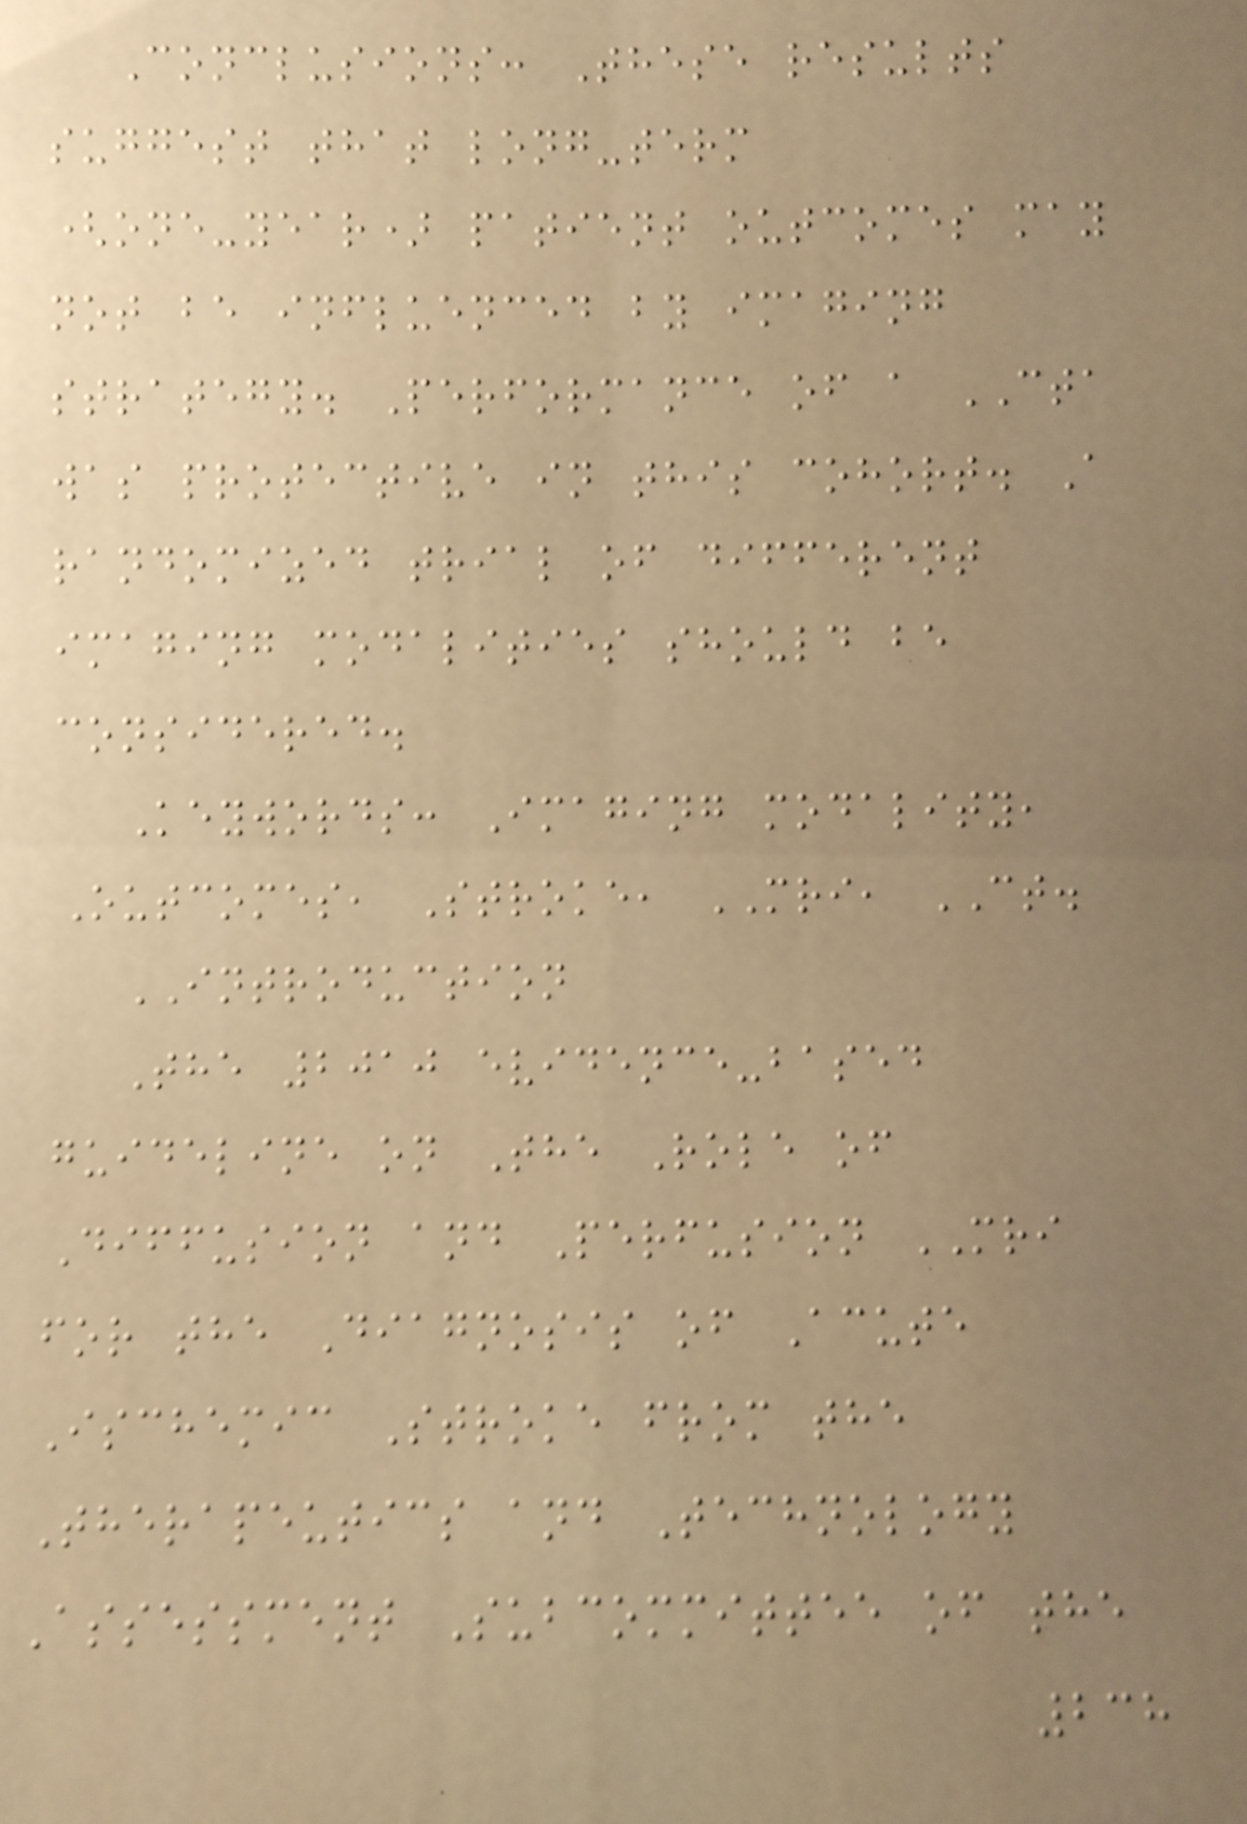Conclusions: These results
suggest that long-term
(one-year) patient outcomes may
not be influenced by imaging
strategy. Performance of a CTA
was protective in this cohort. A
randomized trial of different
imaging modalities should be
considered.
Keywords: Imaging modality,
Outcomes, Stroke, MRI, CT.
INTRODUCTION
The 2010 evidence-based
guideline on The Role of
Diffusion and Perfusion MRI
for the Diagnosis of Acute
Ischemic Stroke from the
Therapeutics and Technology
Assessment Subcommittee of the
238
